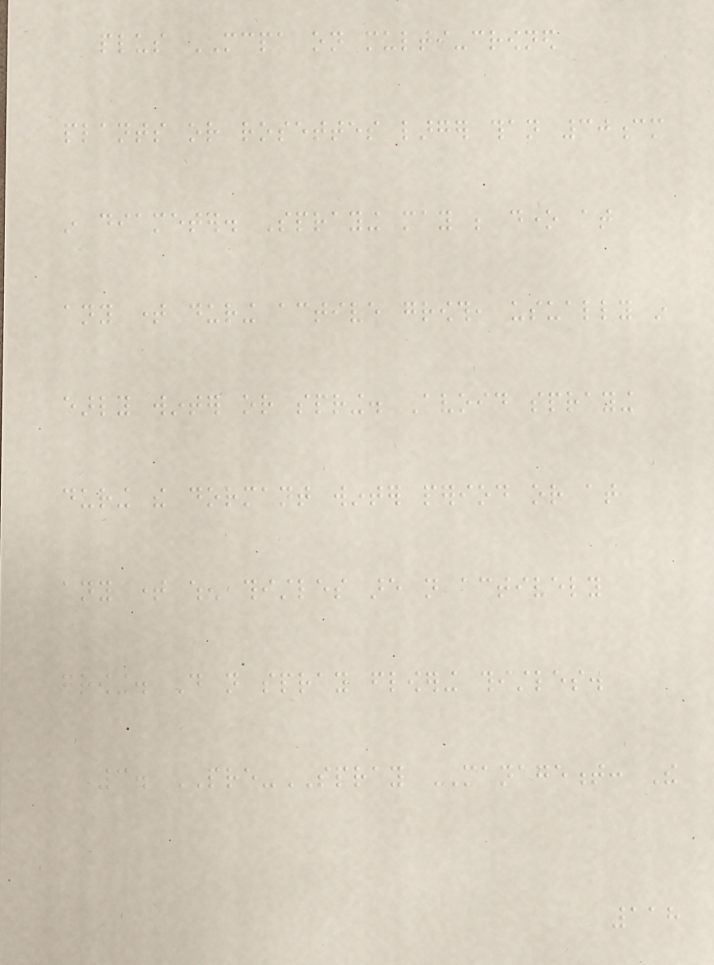plus MCPA on multi-crowned
plants or rosettes larger than 30cm
in diameter. Spraying may be done at
any time during active growth, usually in
early winter or spring. Avoid spraying
during the dormant winter period or at
any time when thistles are not actively
growing. Do not spray flowering thistles.
3. PRE-SPRAY MANAGEMENT: The
118
